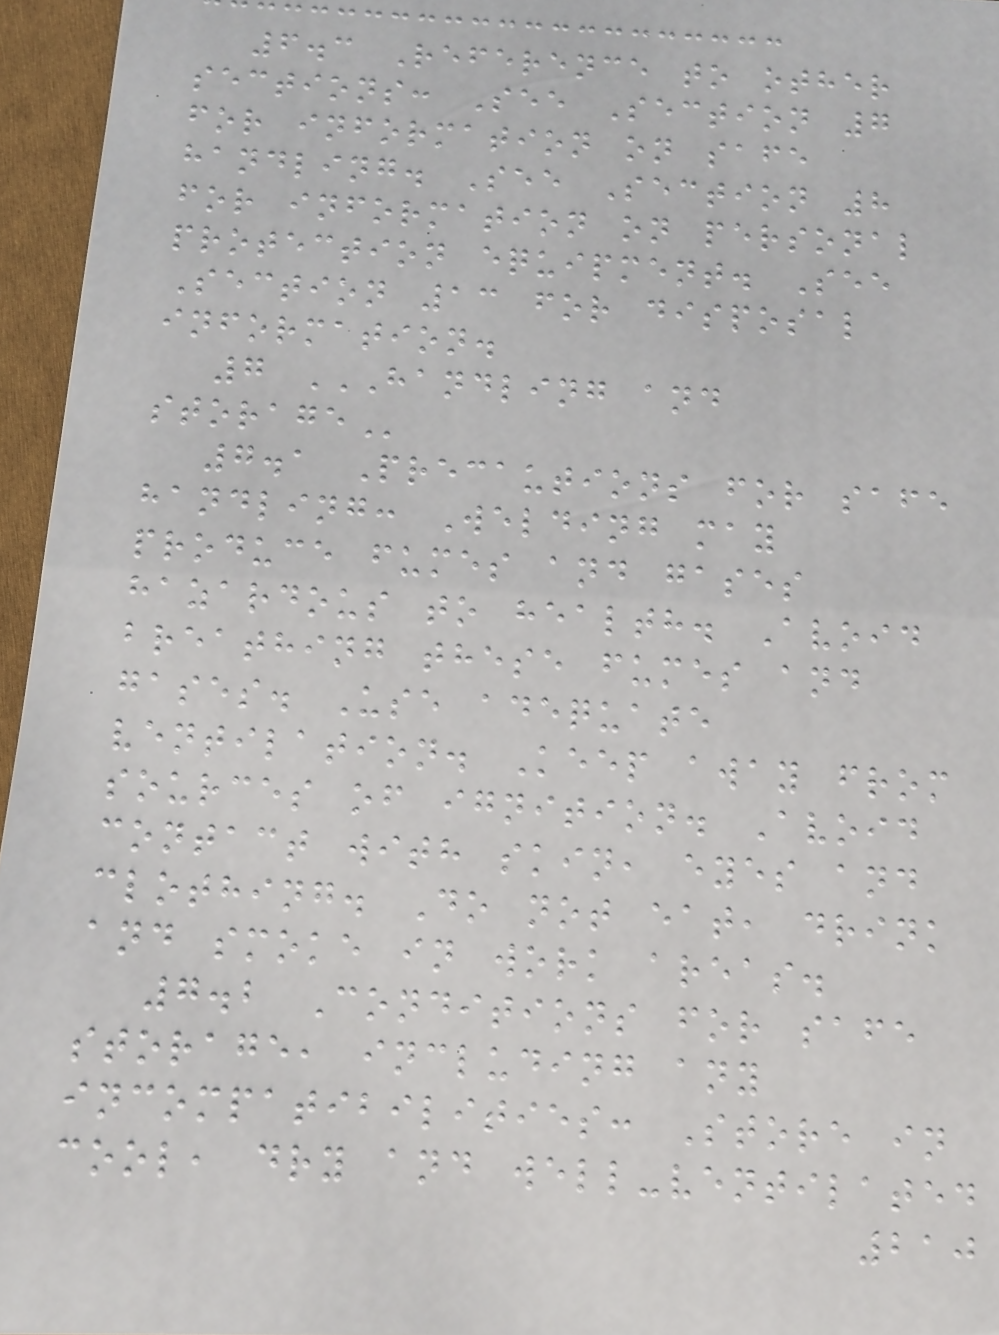6.3 Reference to other
sections: See Section 7
for information on safe
handling. See Section 8
for information on personal
protection equipment. See
Section 13 for disposal
information.
7 HANDLING AND
STORAGE
7.1 Precautions for safe
handling: Welding may
produce fumes and gases
hazardous to health. Avoid
breathing these fumes and
gases. Use adequate
ventilation. Keep away from
sources of ignition. Avoid
contact with skin, eyes and
clothing. Do not eat, drink
and smoke in work areas.
7.2 Conditions for safe
storage, including any
incompatibilities: Store in
cool, dry and well-ventilated
210
